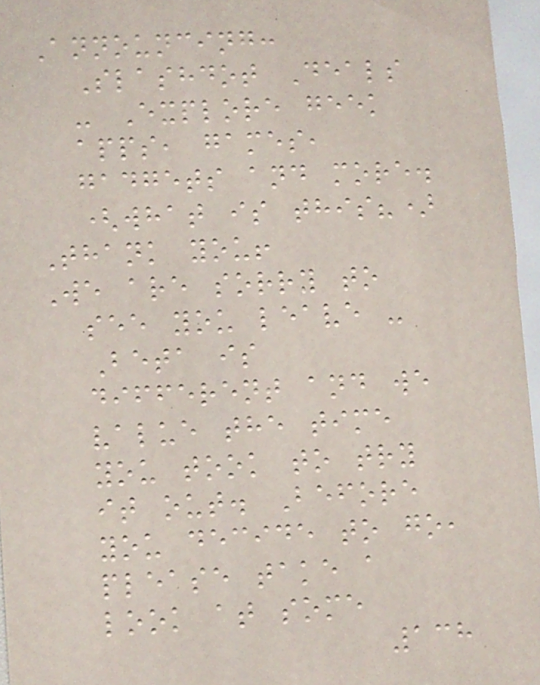Announcing:
Slashdot Deals
- Explore geek
apps, games,
gadgets and more.
(what is this?)
Thank you!
We are sorry to
see you leave -
Beta is
different and we
value the time
you took to try
it out. Before
you decide to go,
please take a
look at some
138
